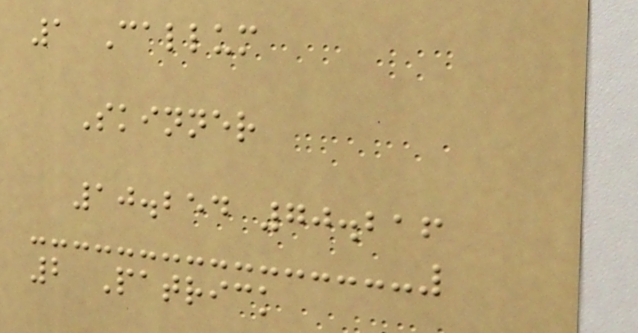1 Callum
Skinner
10.254 70.216
2 Patrick
